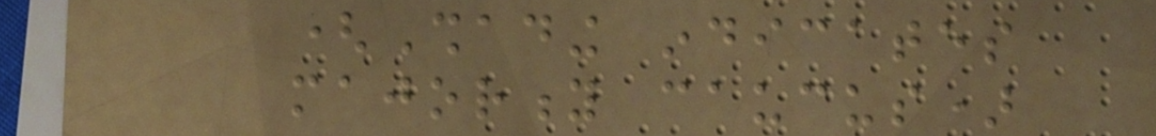(Shading indicates
majority caucus)
